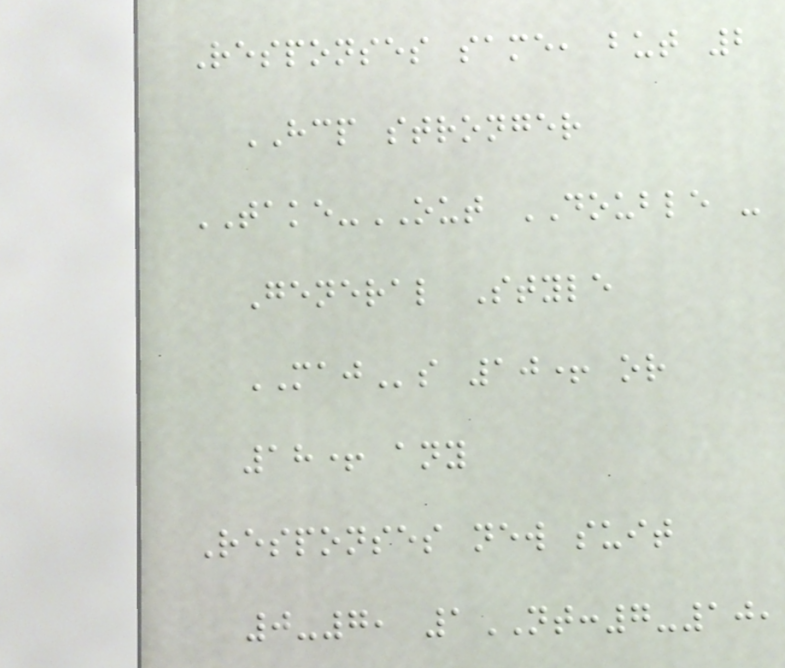Responses same, but 2
HCP stronger
TAKE-OUT DOUBLE -
General Style
MAJs 10+ or
18+ any
Responses new suit
0-7, 1NT:7-10,
